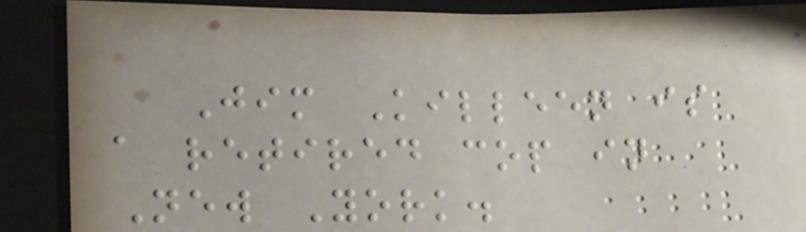Jim Killeen is
a retired cop in
New York.
